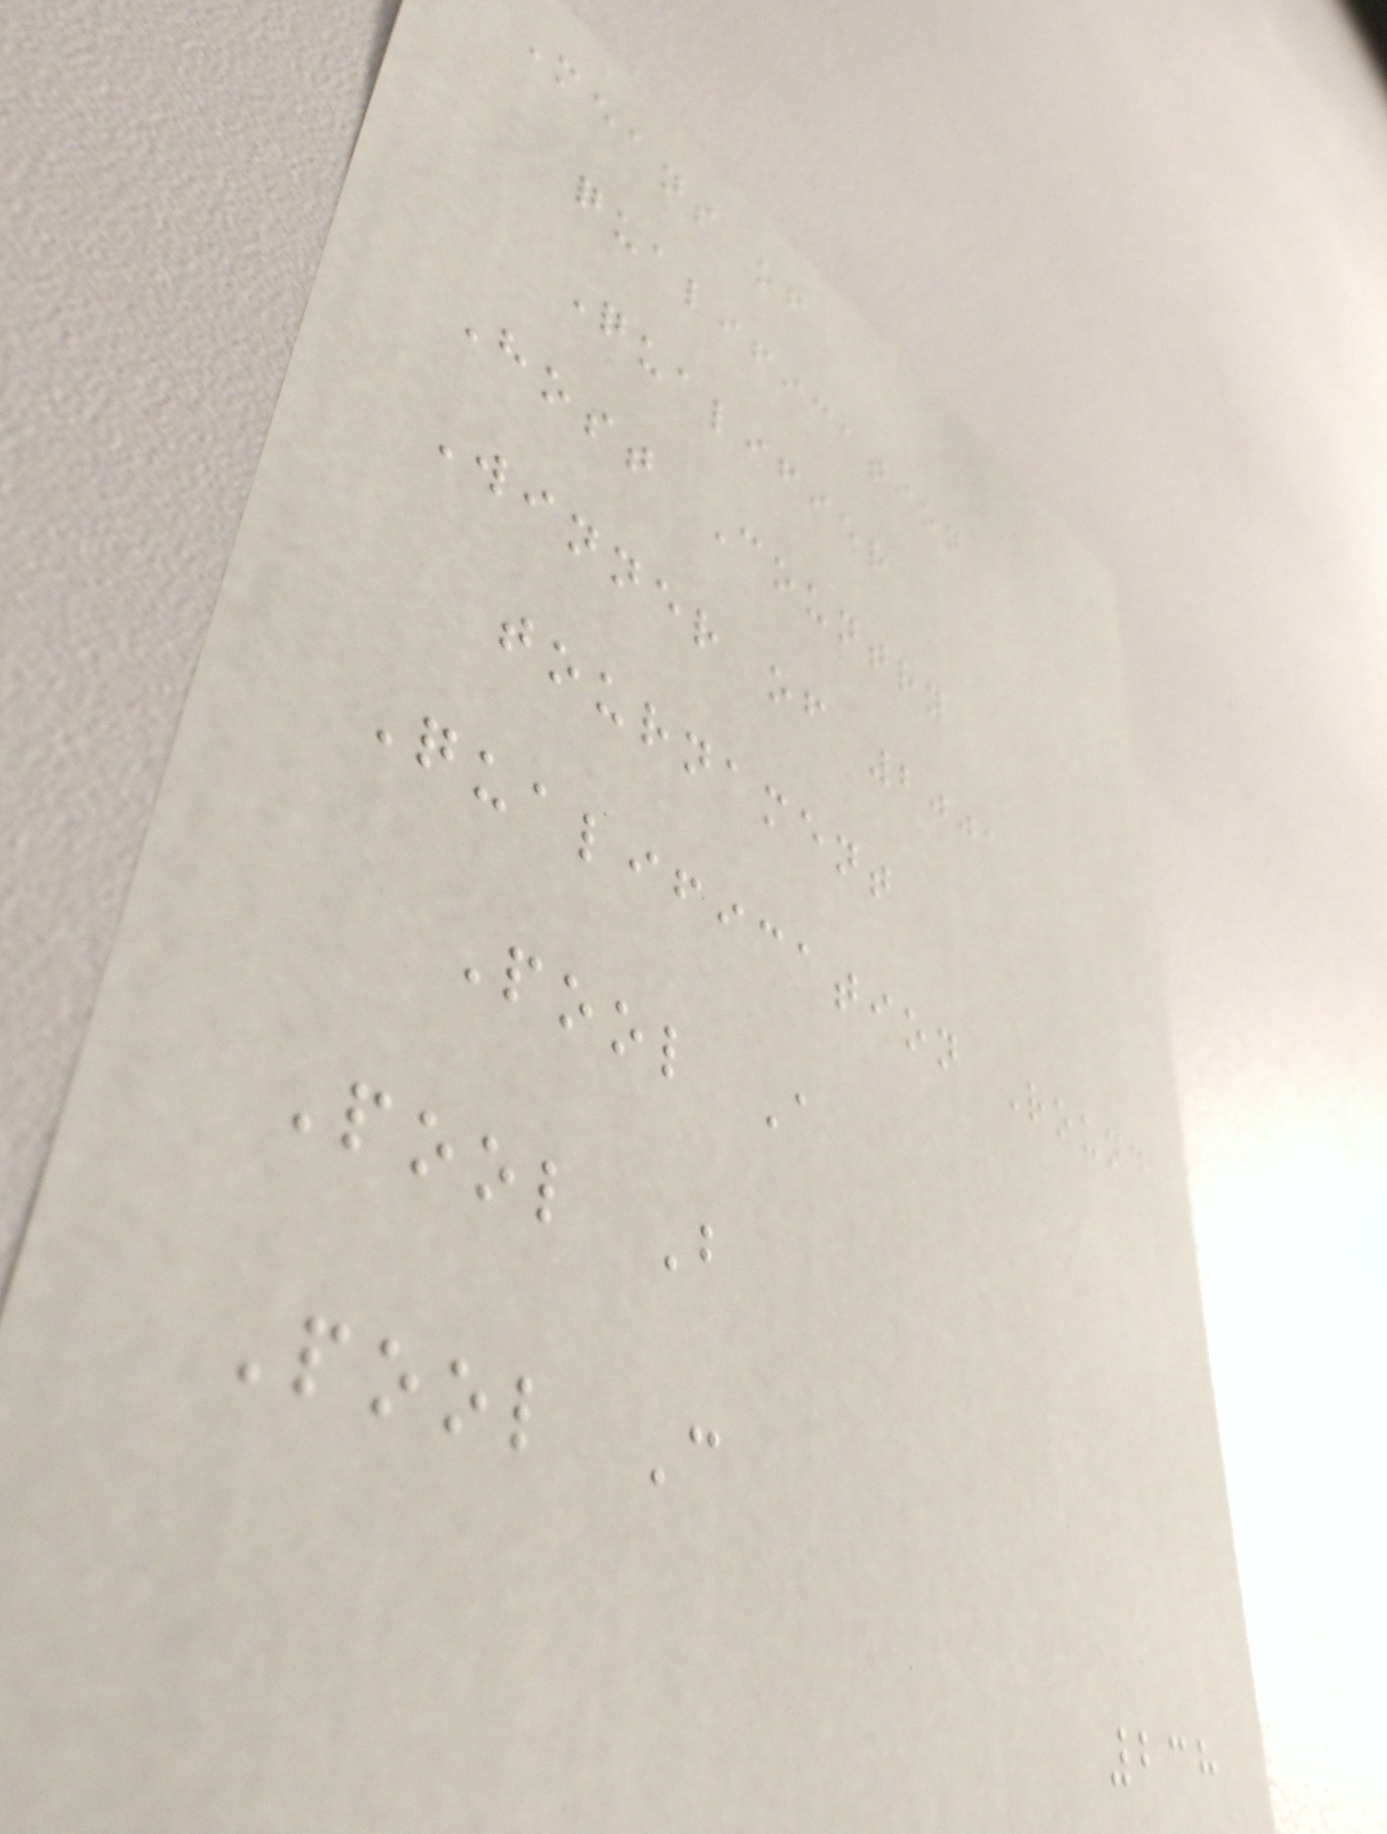Means of
qualification
Qualifier
Host Country
Winner of 2001
tournament
Qualification Round
Pool A
Pool B
Pool C
238
